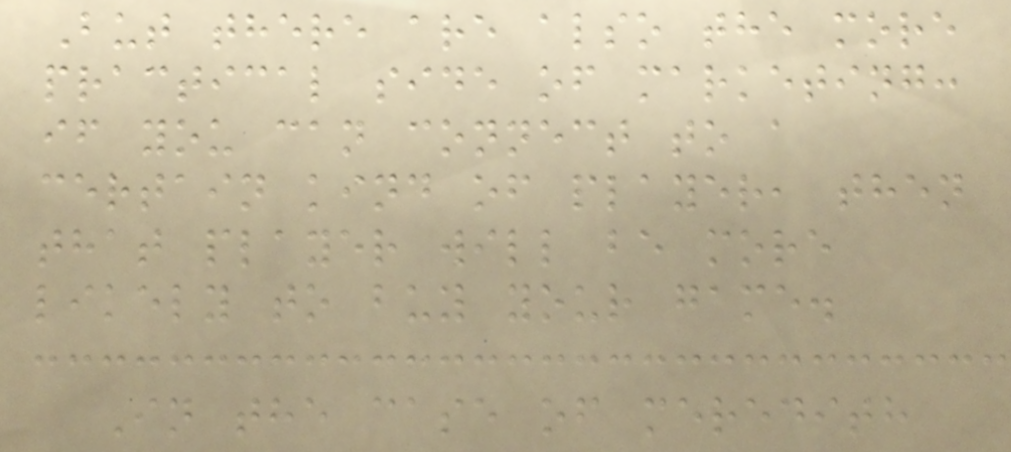But there are also the more
practical side of marketing:
if you can connect to a
certain kind of player, then
that player will be more
likely to buy your game.
In the case of meredith
